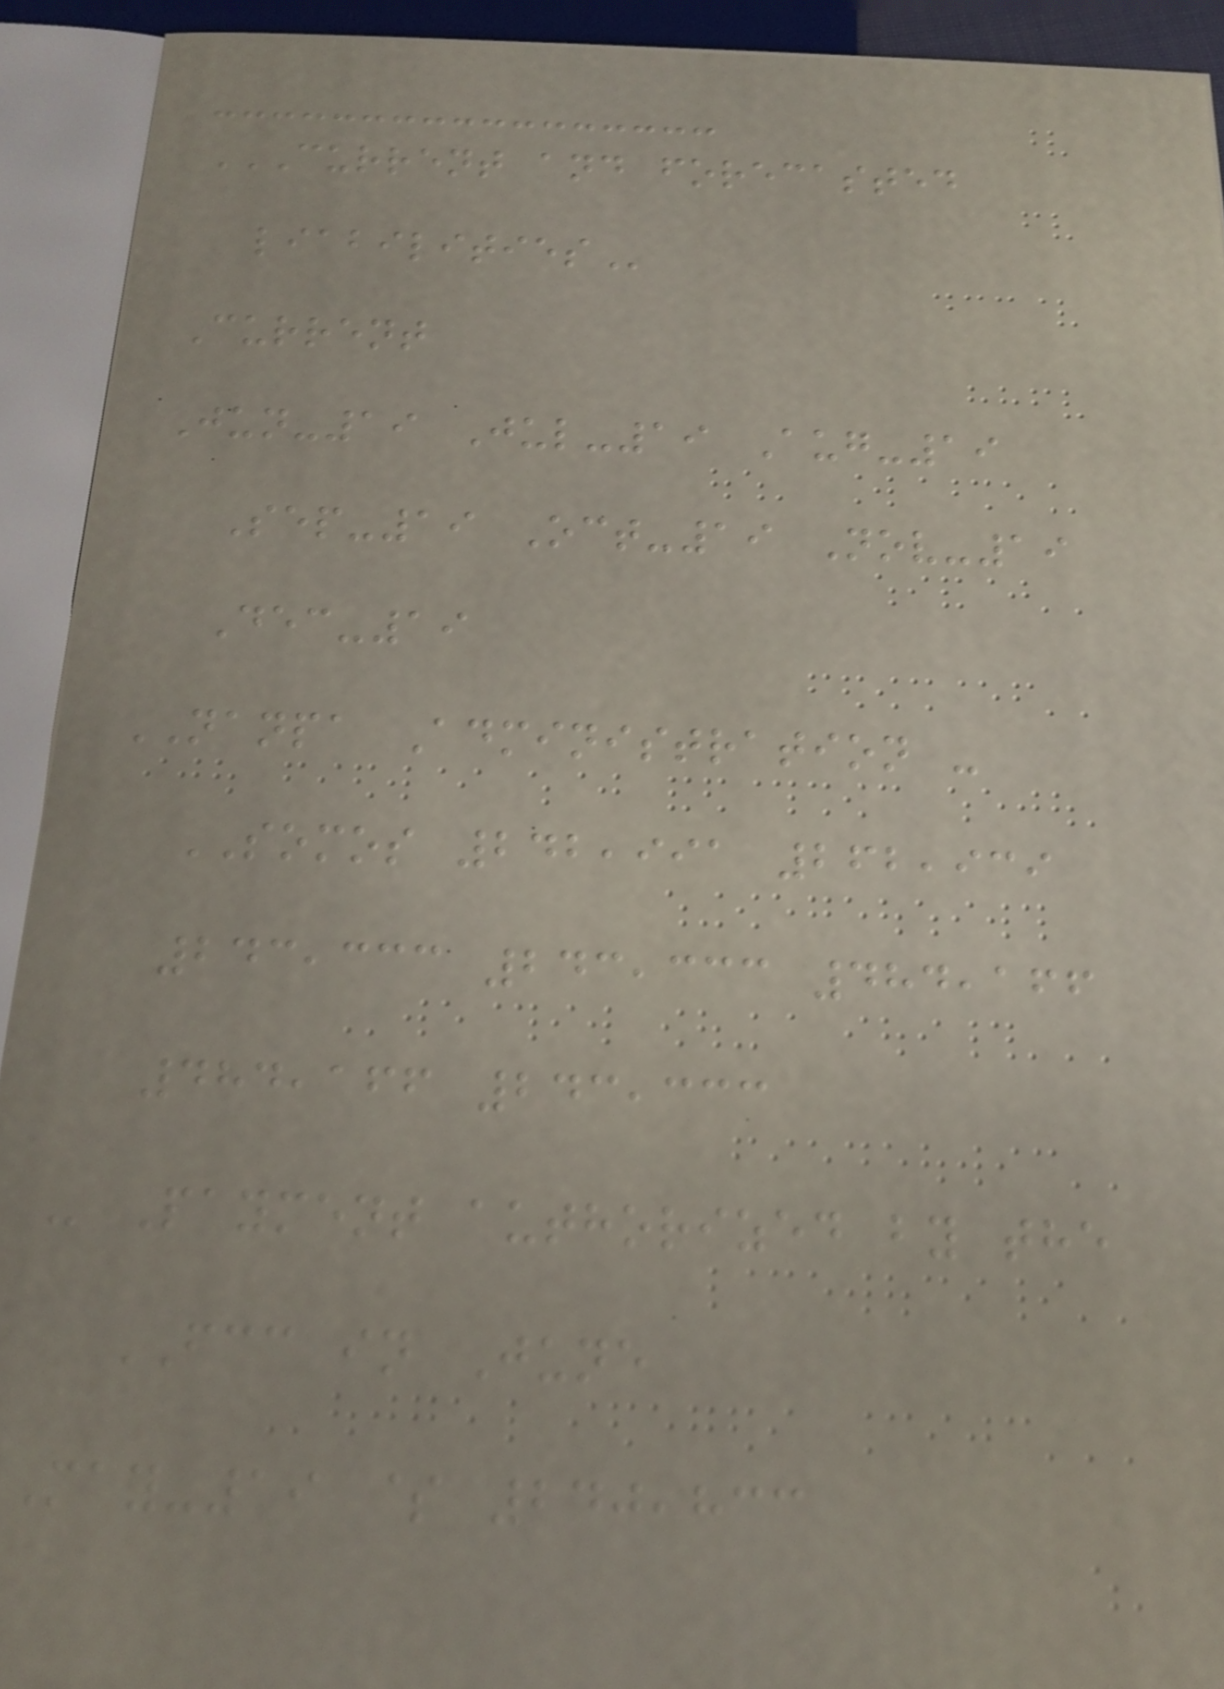CURRENT AND FORECASTED
LIABILITIES
Current
Jun-19 Jul-19 Aug-19
Sep-19 Oct-19 Nov-19
Dec-19
NANPA Administration -
SOMOS 242,991 262,939
243,333 243,333 484,166
484,166 243,333
- Payment authorized by the
FCC in June
May-19 $ 240,833
